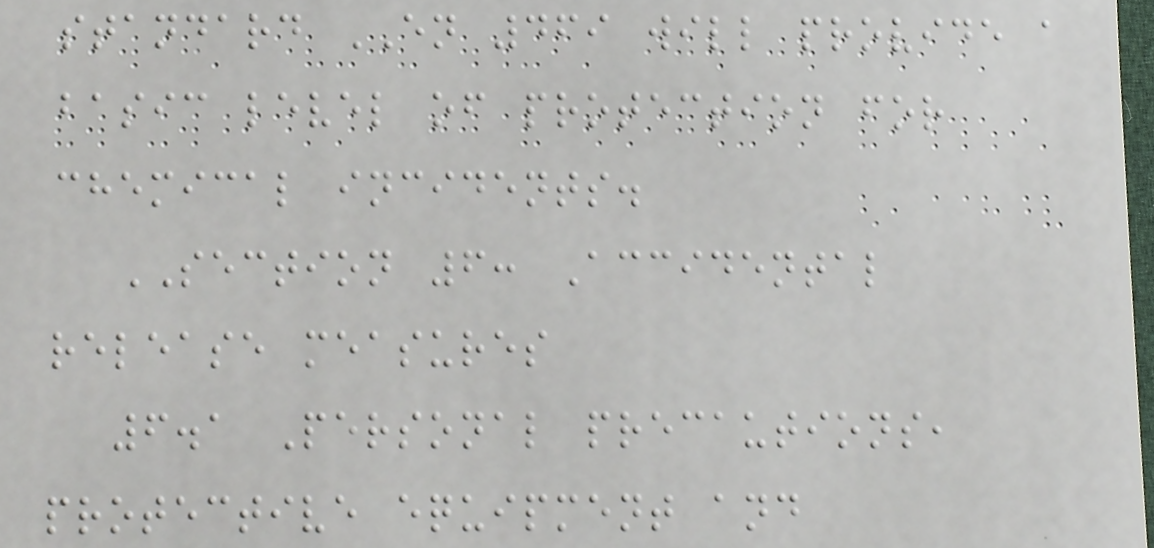standard EN 469 will provide a
basic level of protection for
chemical incidents.
SECTION 6: Accidental
release measures
6.1 Personal precautions,
protective equipment and
